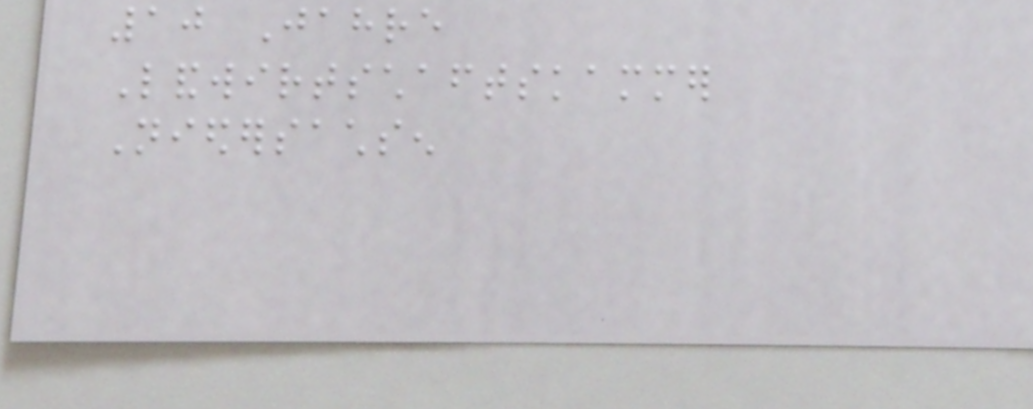10 Jahre
Landwirtschaftskammer
Niedersachsen
